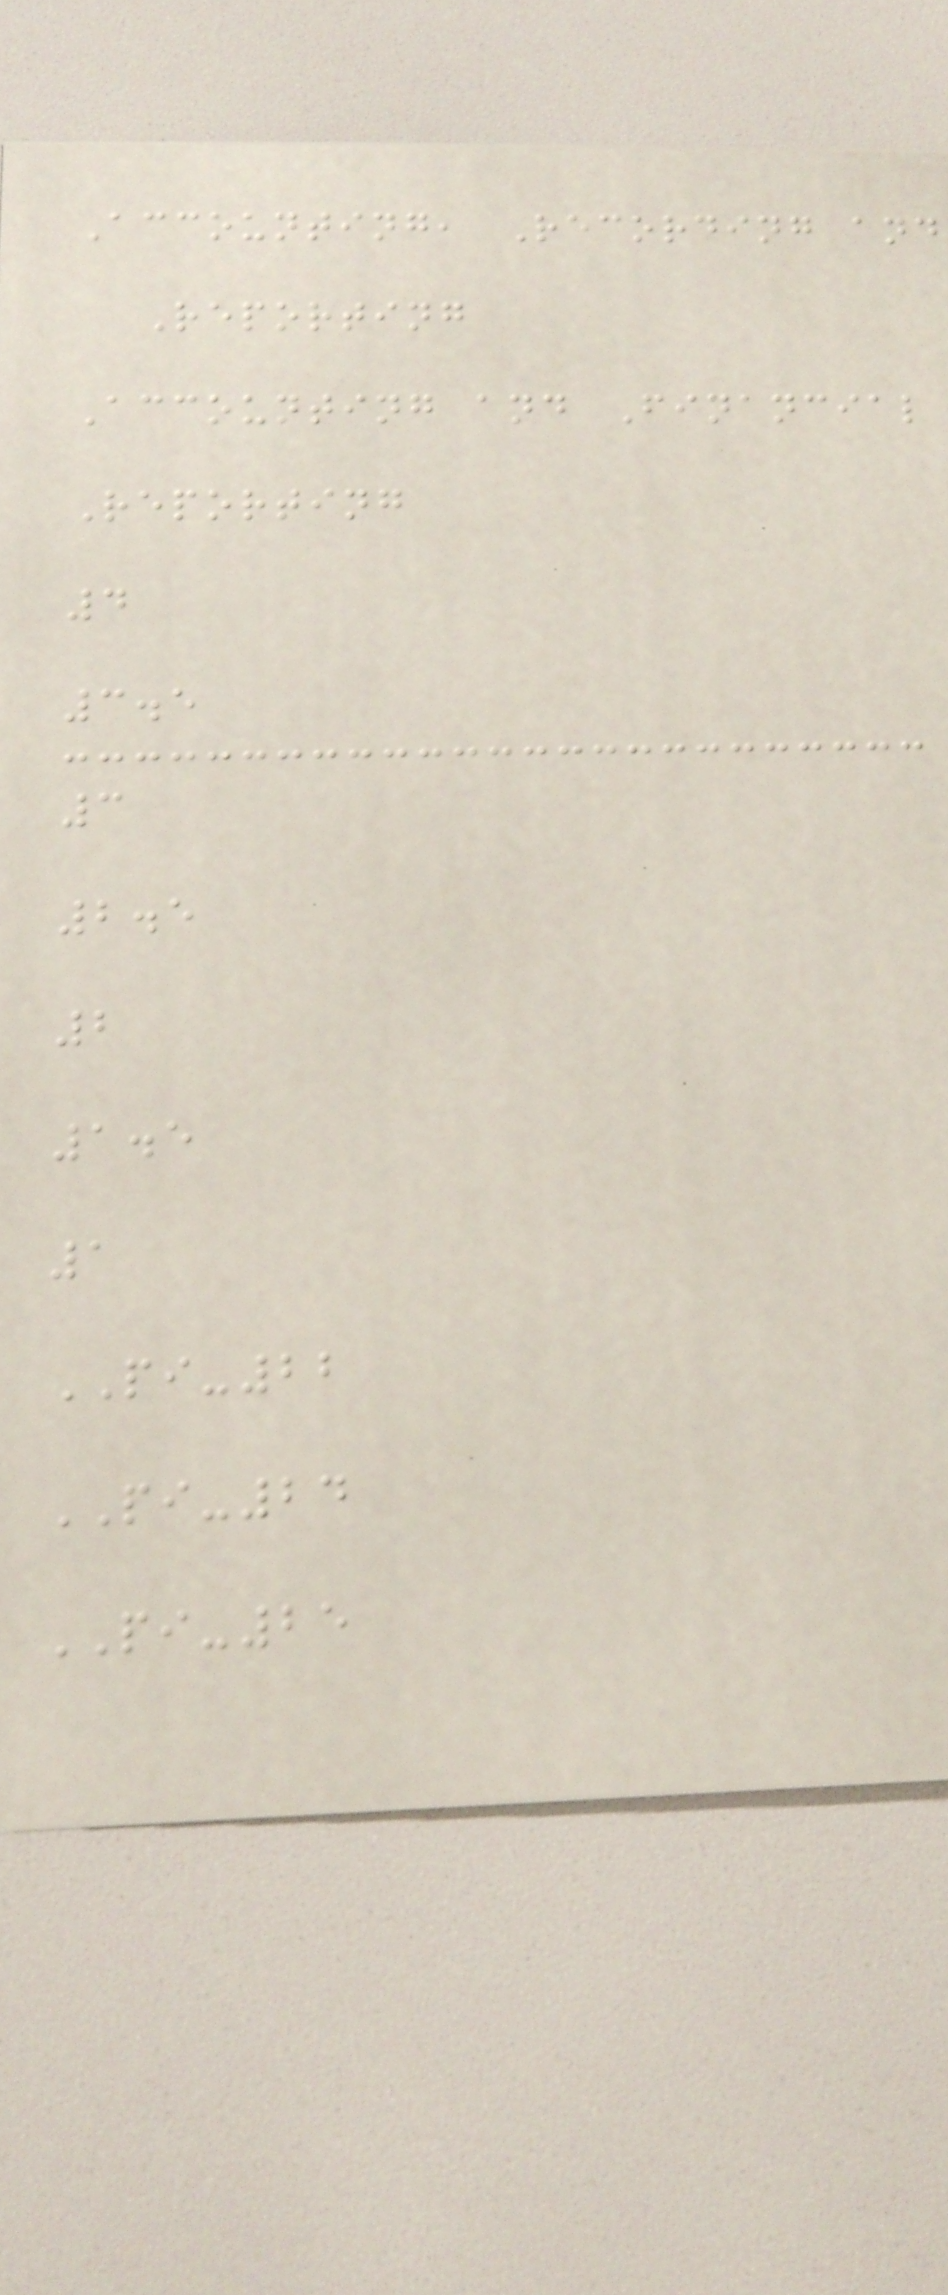Accounting, Recording and
Reporting
Accounting and Financial
Reporting
4
3.5
3
2.5
2
1.5
1
PI-22
PI-24
PI-25
